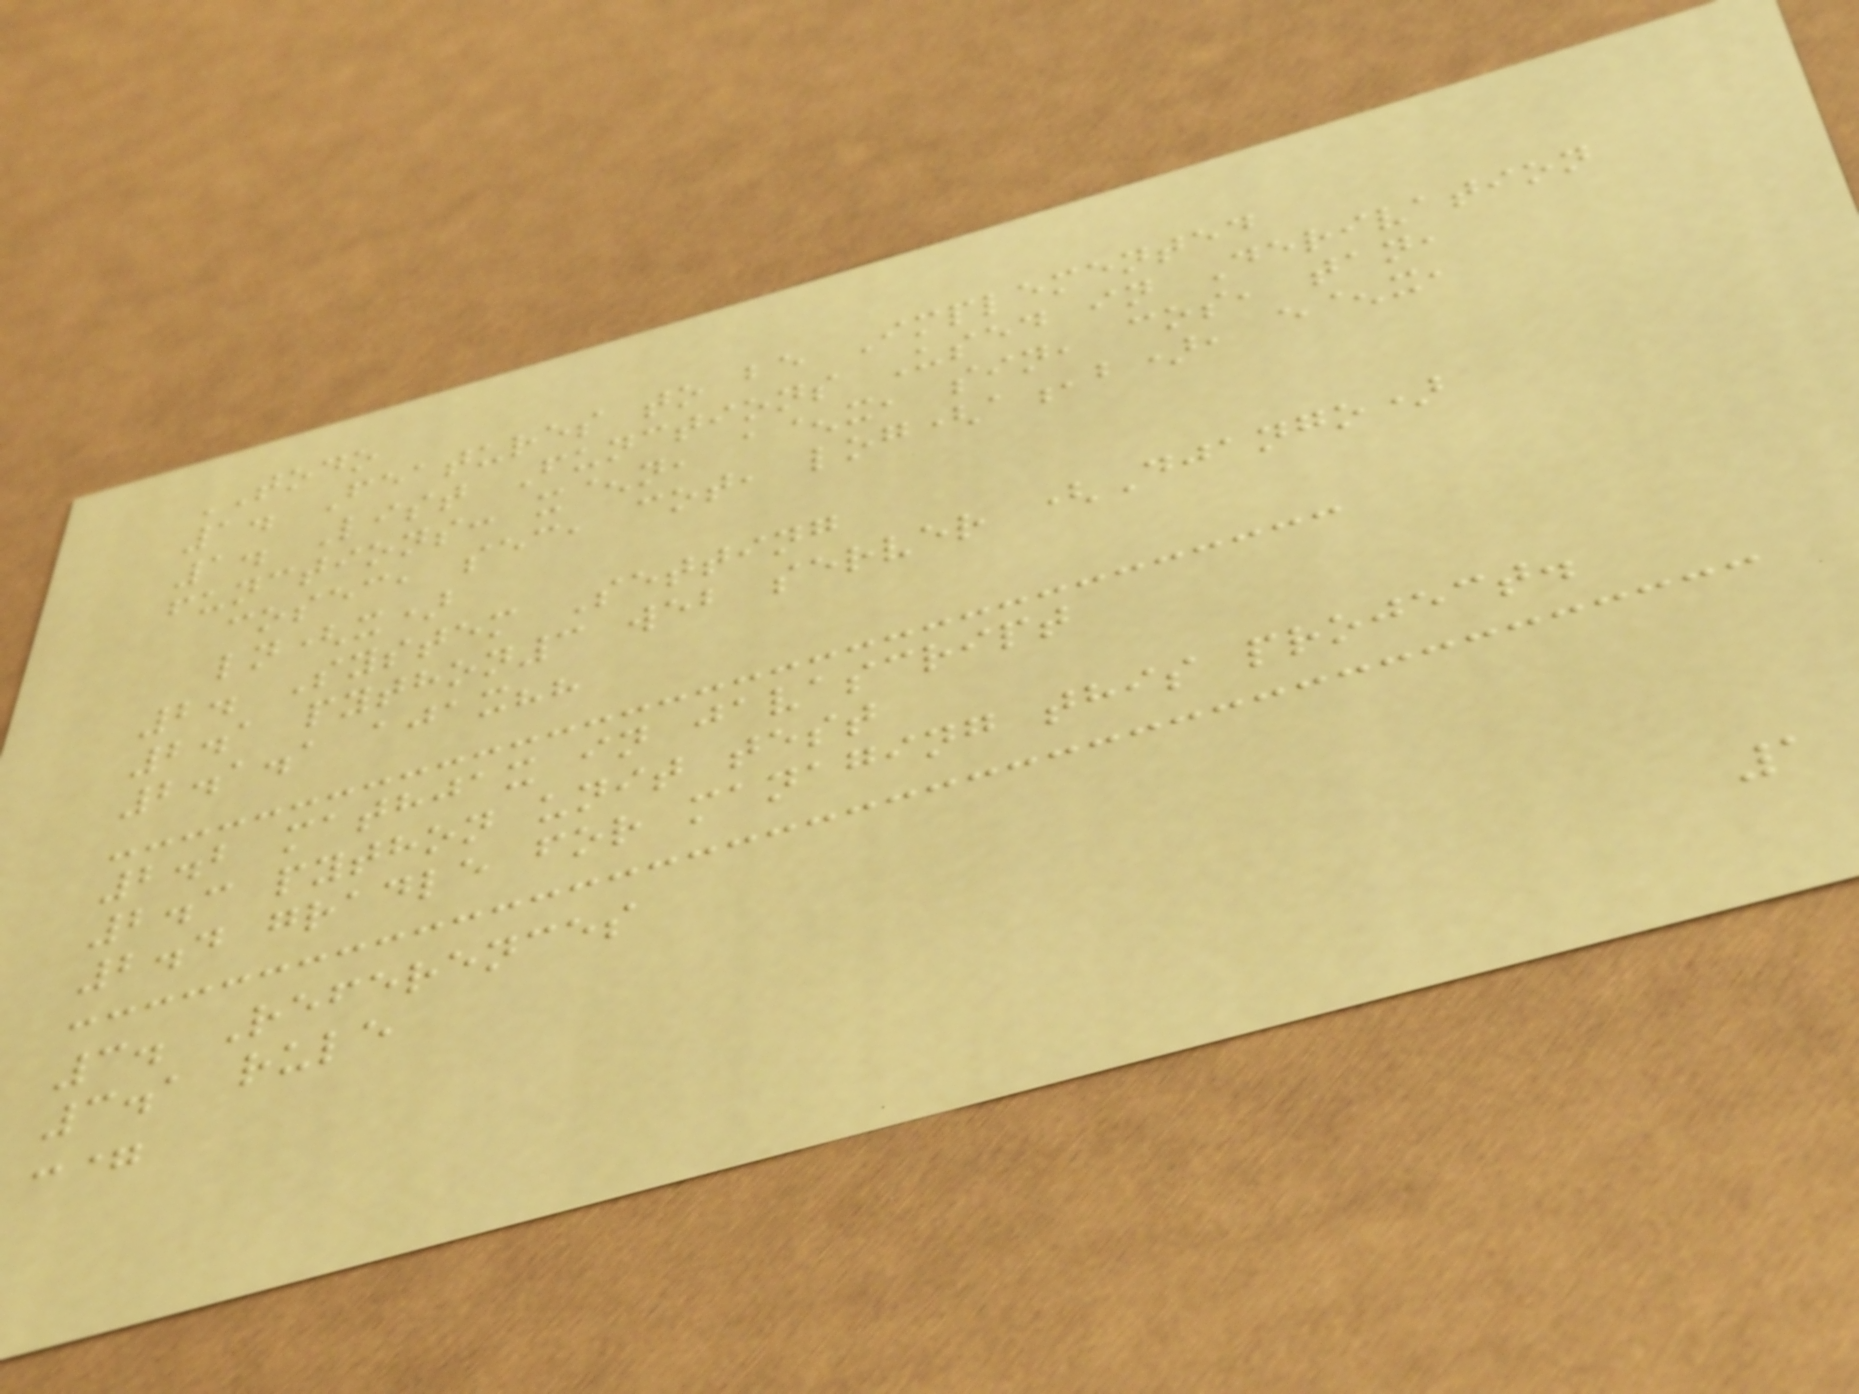TODO
1. Features to be Implemented
1. List Functions Used in Derivation
functions: x^n, a^x, sin, cos, tan,
cosec, sec, cot, log(a,b), e^x,
ln(x)
2. System Setting
2.1 python3 web server (Django)
2.1.1 ajax??
2.2 mathjax in javascript
2.3 python unit test
2.4 gradle for managing this project.
3. References
3.1 rule
:=
1
